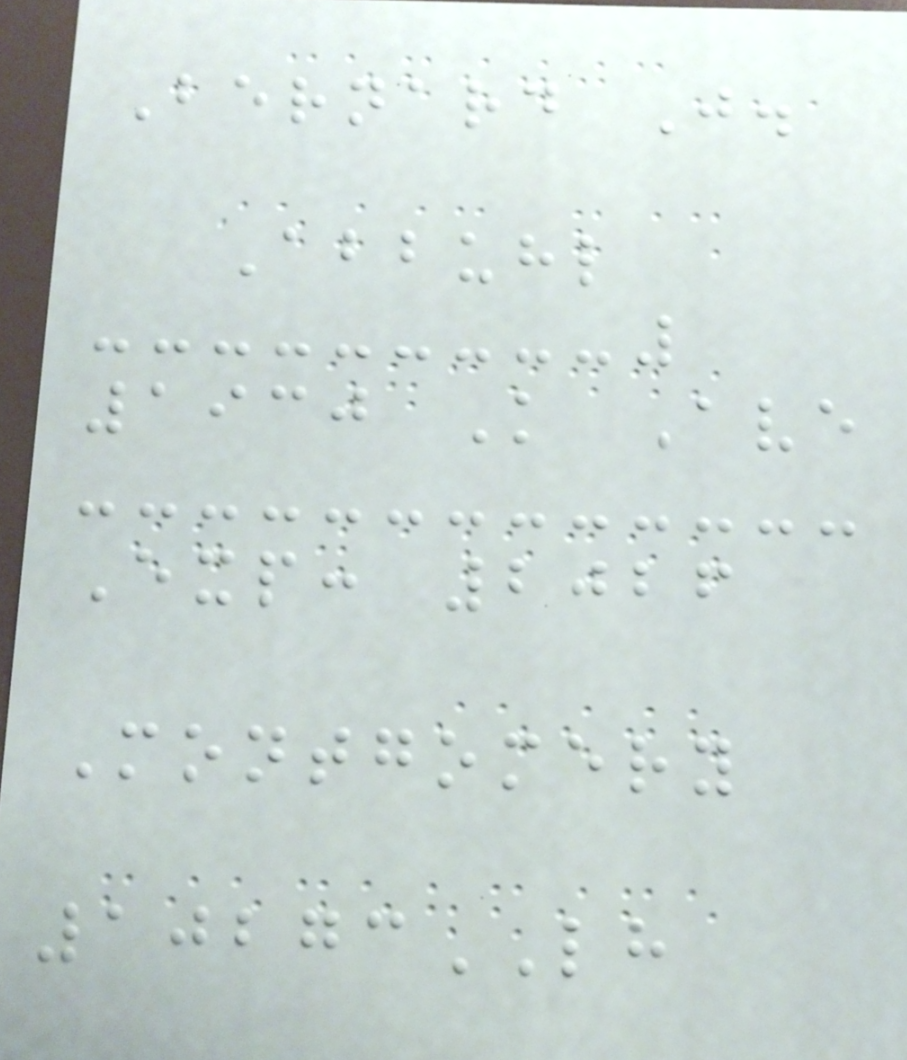Bernard J.
Abbuhl
1930 K Ave
Exp: 2026
Montgomery
10273LH
